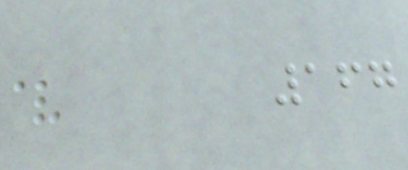167
